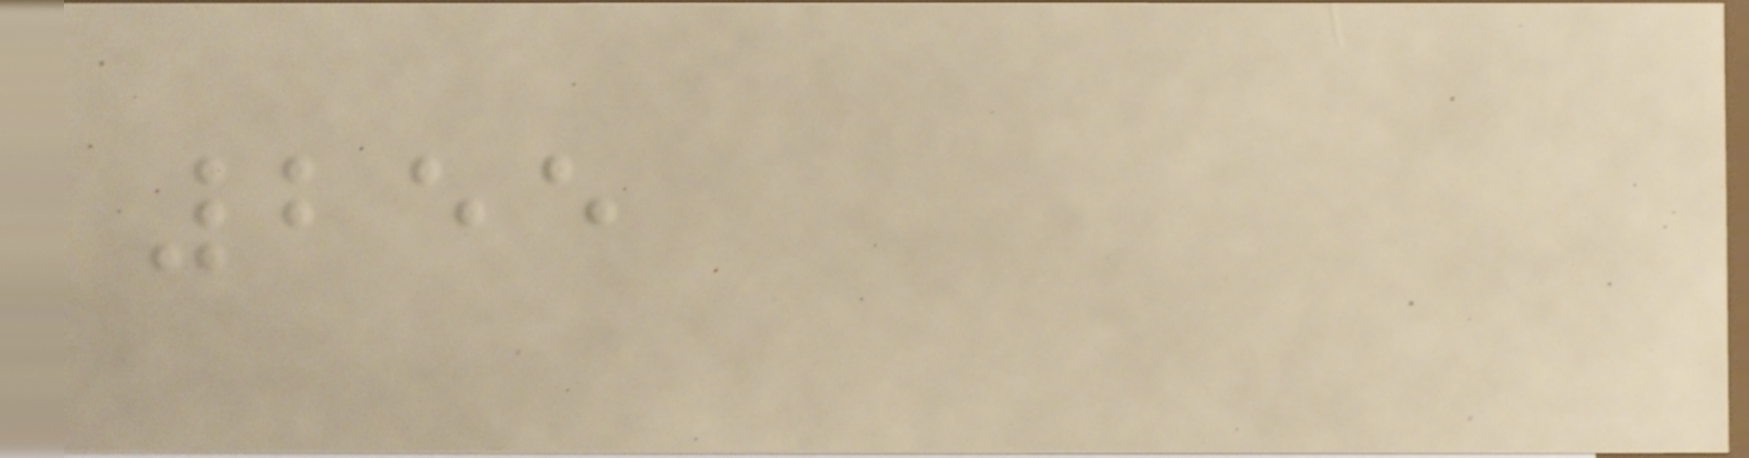255
